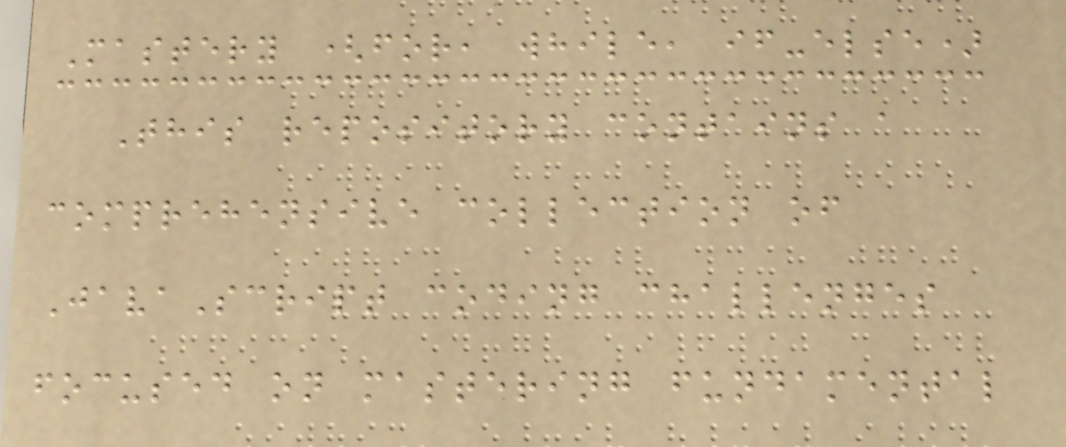Mastery (for, while, if-else)
This repository contains a
comprehensive collection of
JavaScript coding challenges
focused on mastering fundamental
